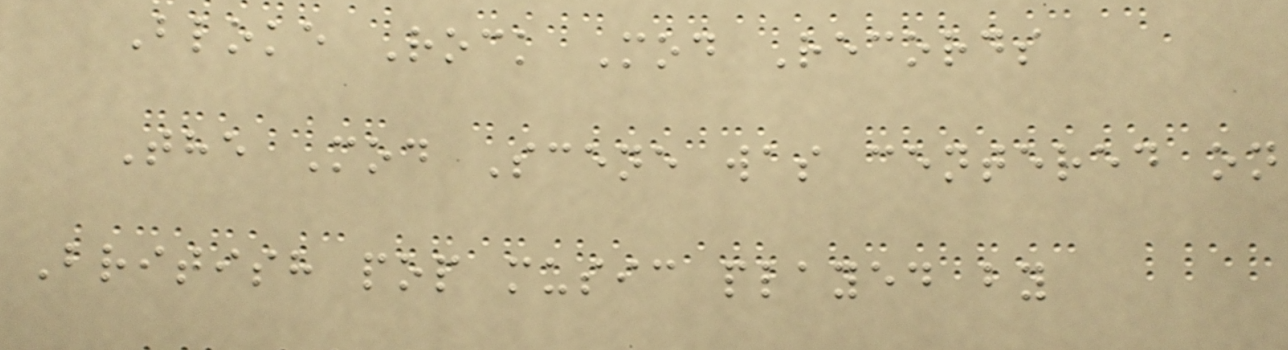Bloke Rock Mod Records
The Mod Scene was centered on
British pop music played by
